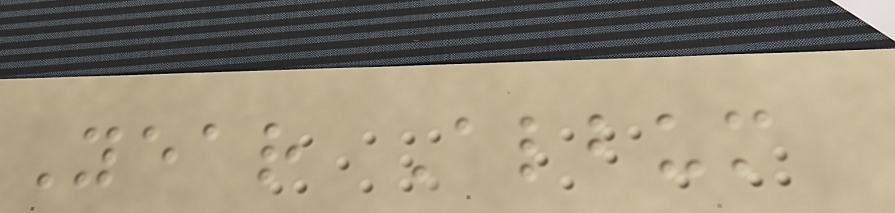Year Album
